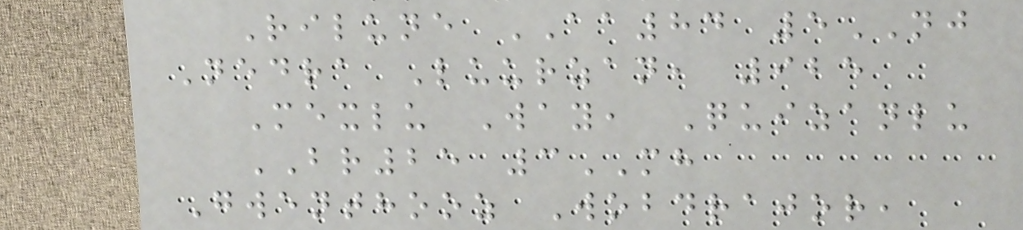Rilune AA84 5NJ
Nedra Luurzan, 925
Mexlu Way, Quizanlu
BR25 3MH
Gwenthooz Wobdrajor,
